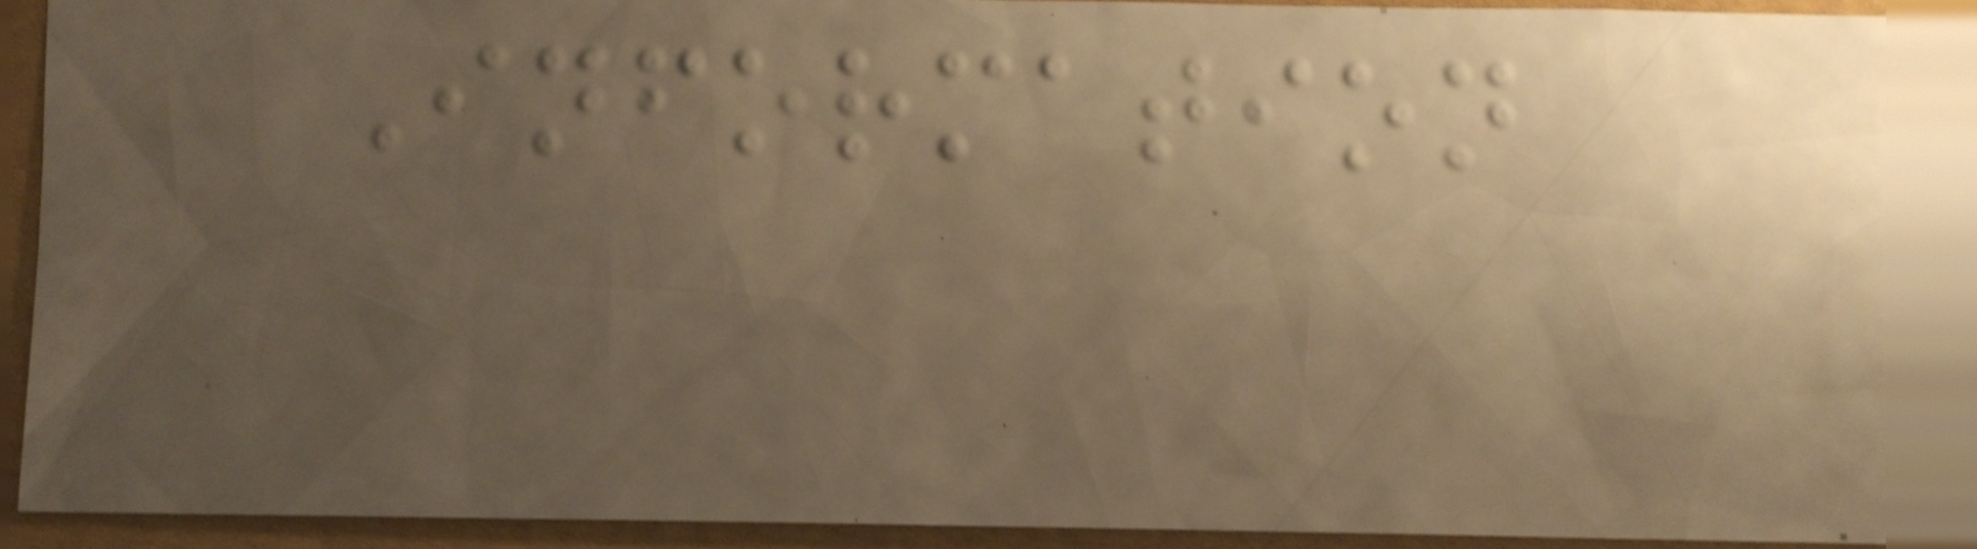Information
